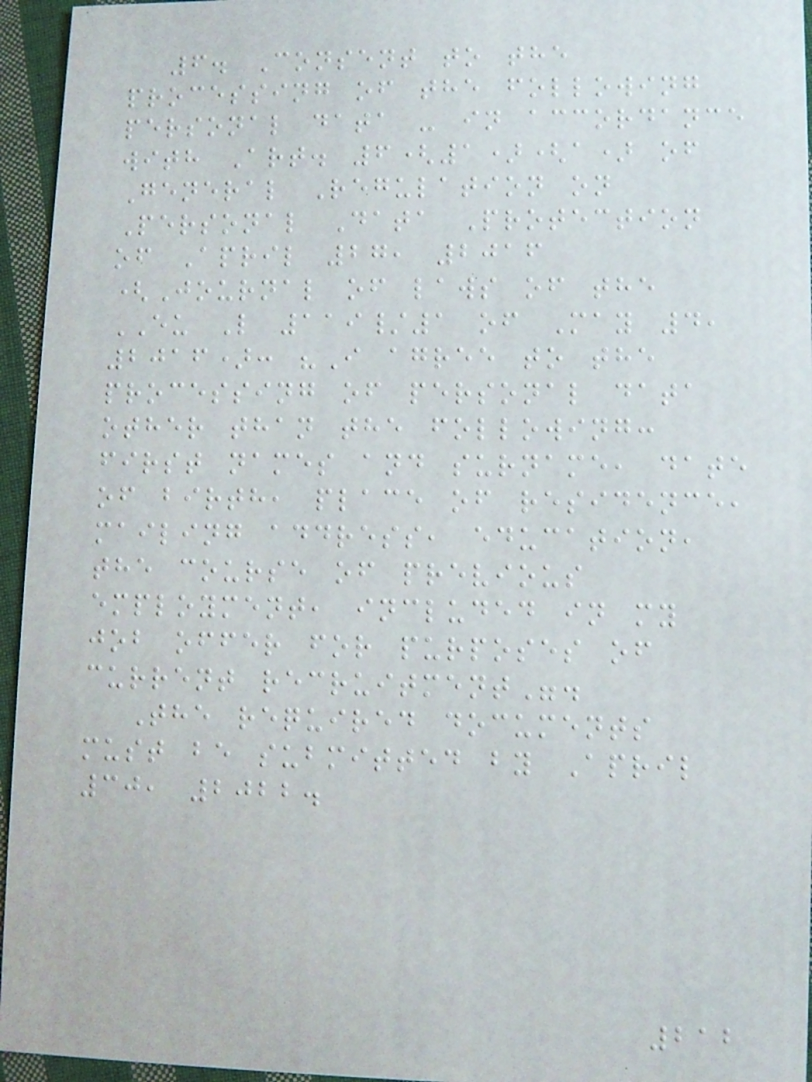6. Consent to the
processing of the following
personal data - in accordance
with Art. 6(1)(a) of
General Regulation on
Personal Data Protection
of April 27, 2016
(Journal of laws of the
EU L 119/1 of May 4,
2016): "I agree to the
processing of personal data
other than the following:
first names and surname, date
of birth, place of residence,
mailing address, education,
the course of previous
employment, included in my
job offer for purposes of
current recruitment".
The required documents
must be submitted by April
30, 2022.
212
